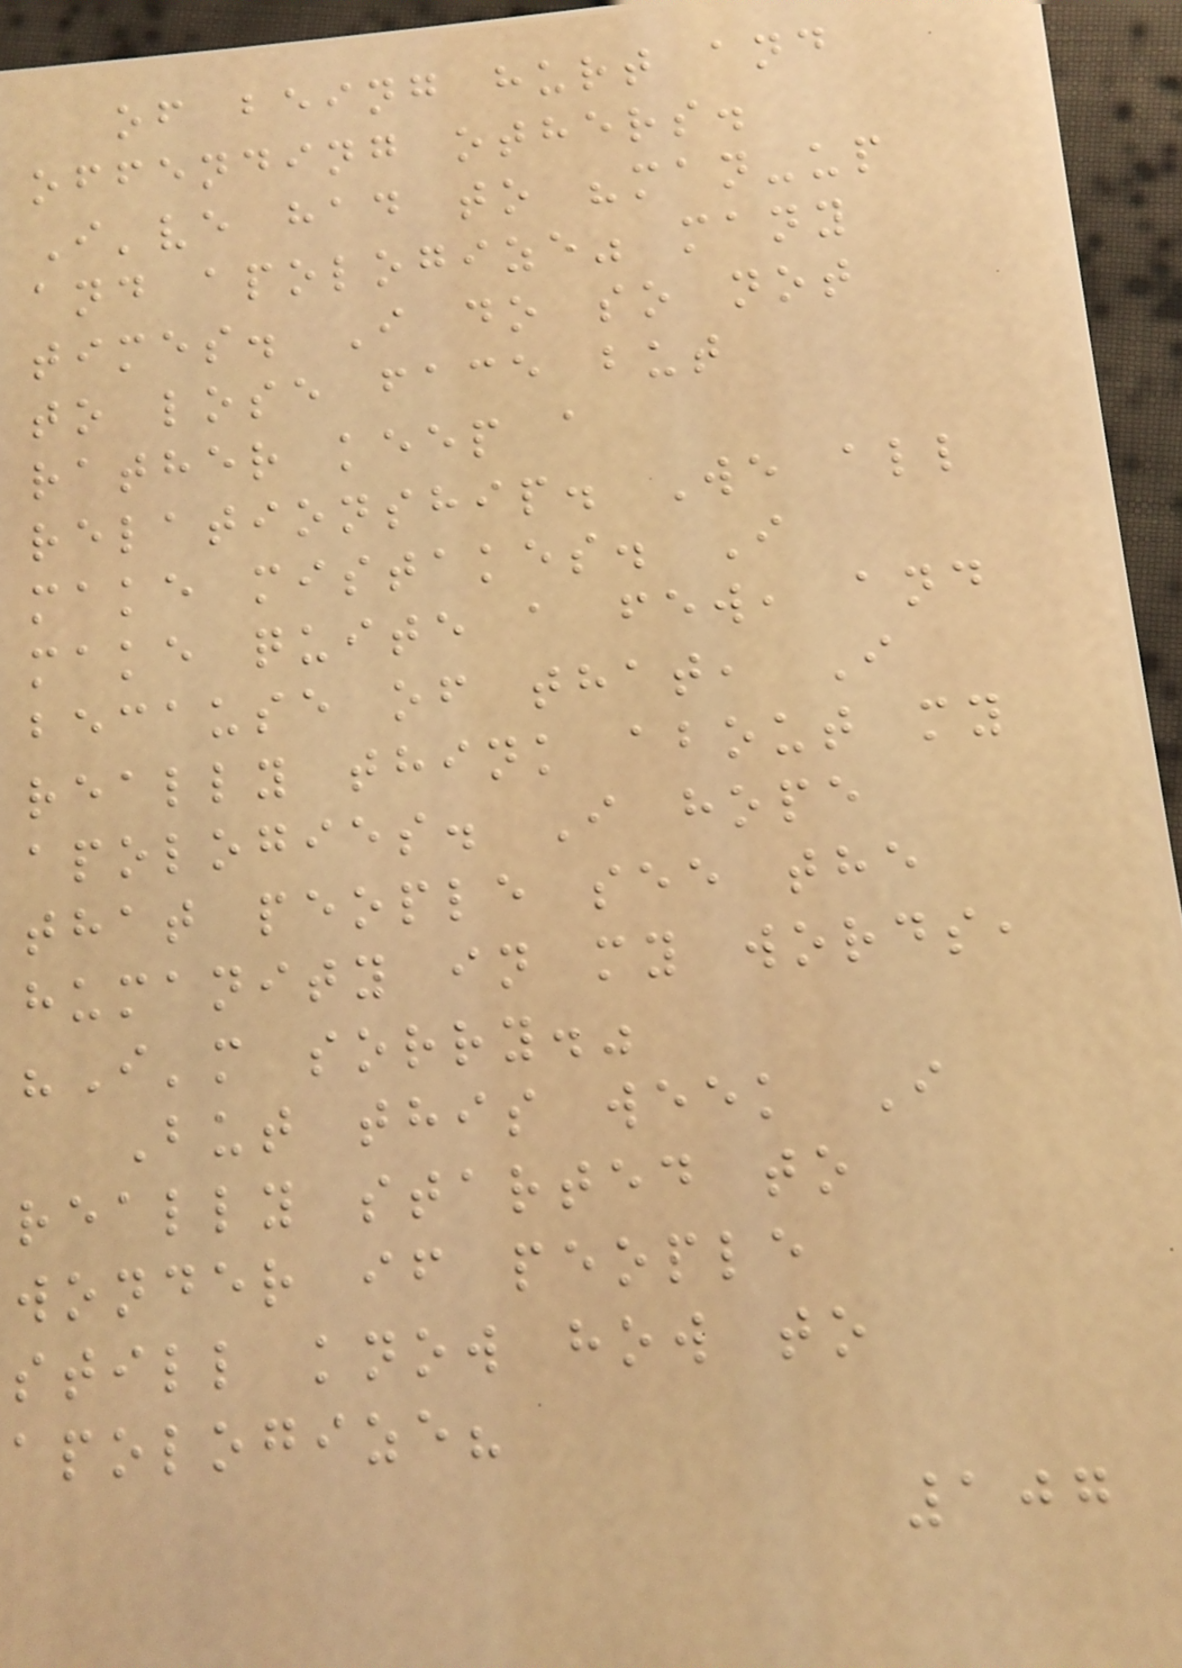of being hurt and
offending others.
I've had to "man-up
and apologize" many
times. I do so not
to lose face but
rather keep a
relationship. We all
make mistakes. I
make quite a few, and
because of that, I
really think about my
apologies. I hope
that people see the
humanity in my words,
"I'm sorry."
But this week I
really started to
wonder if people
still know how to
apologize?
107
